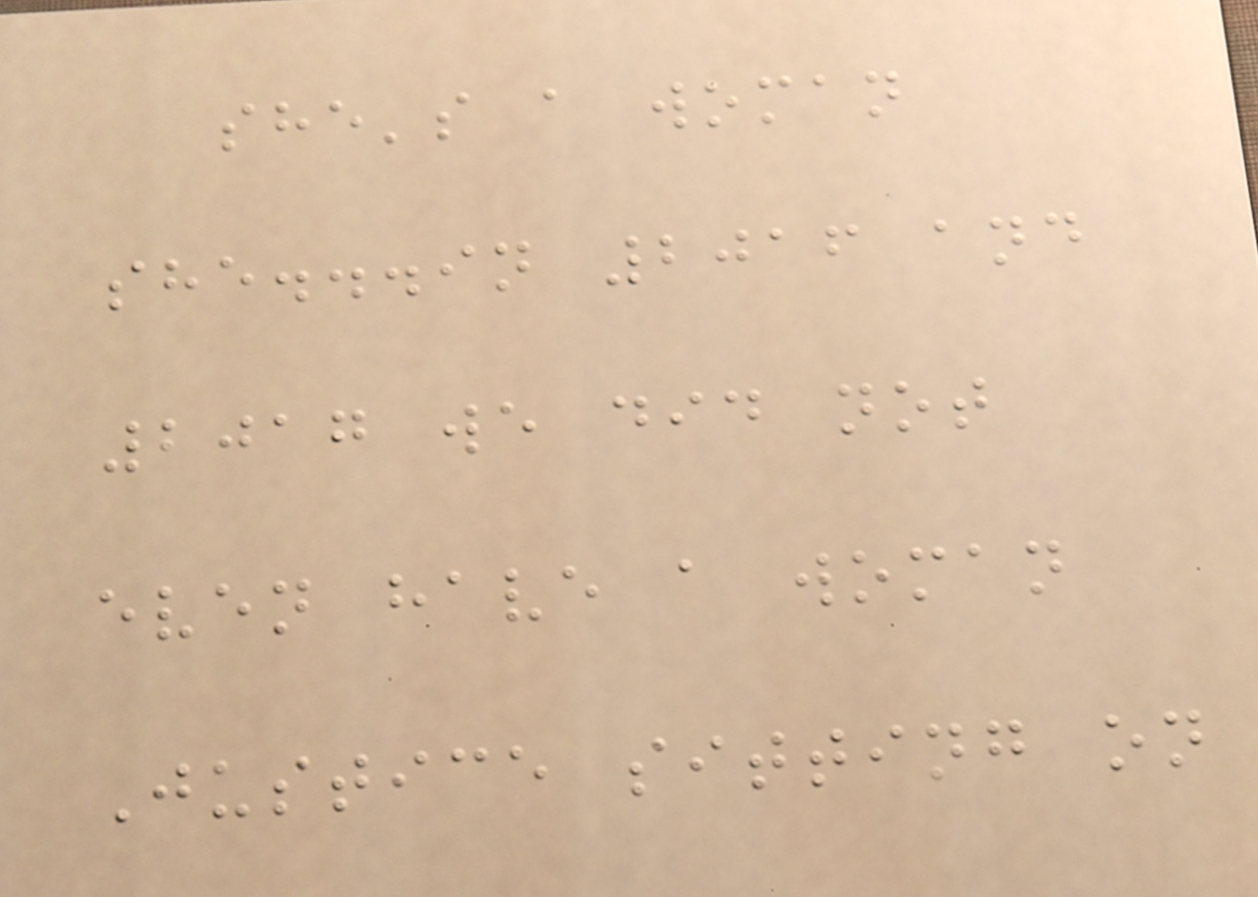she's a woman
she...in 2016 and
2017 we did not
even have a woman
Justice sitting on
